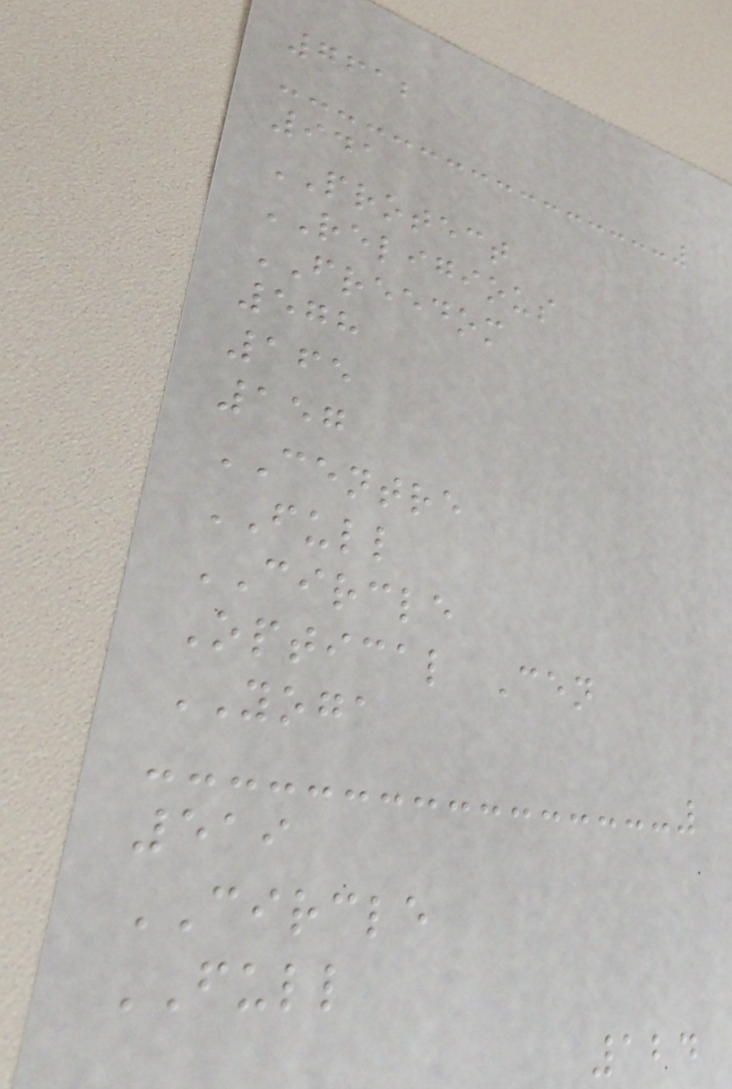7612
941
PROTECT
RELIGIOUS
FREEDOM
578
165
157
CENTRE
FULL
CIRCLE
Optical Cen
YOGA
519
CIRCLE
FULL
124
